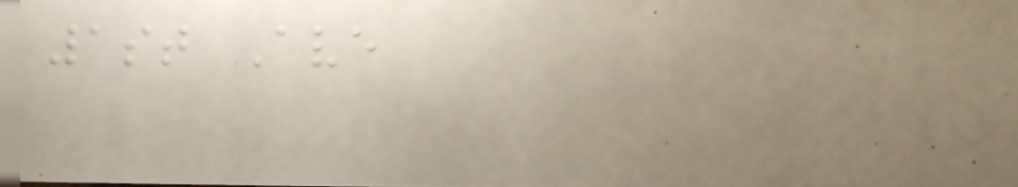1st Ave
